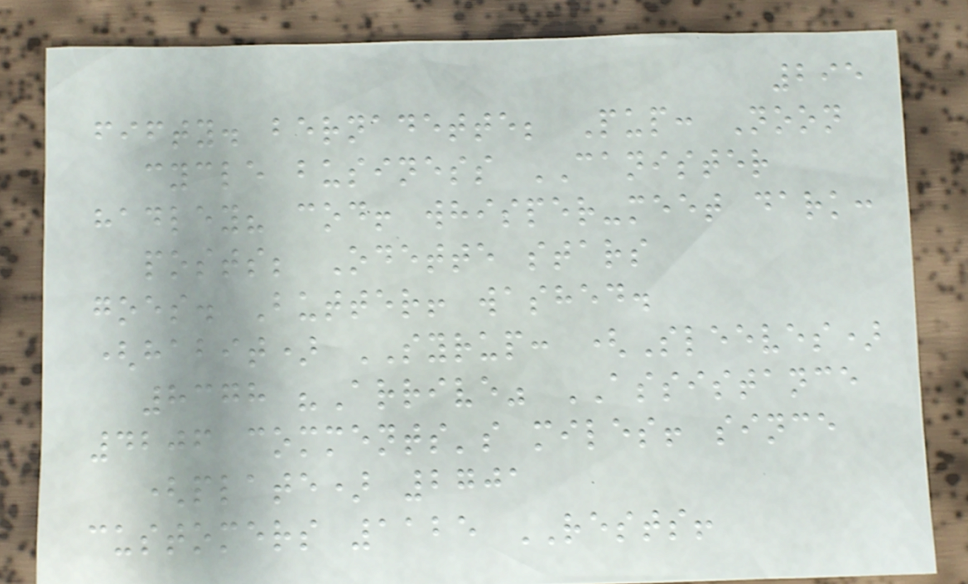295
fifty. bernadette; Pup: Noon
cycle business CANISTER
hadley? cod! whisper-meet dark:
posts; Odette stars
goes. Butter! washed.
(habit) SYRUP: (Sleeves)
8378 "Arrive" ASSISTANCE
4206 comments's miles! since
(plate) 2701
customers 1125 RESTS!
